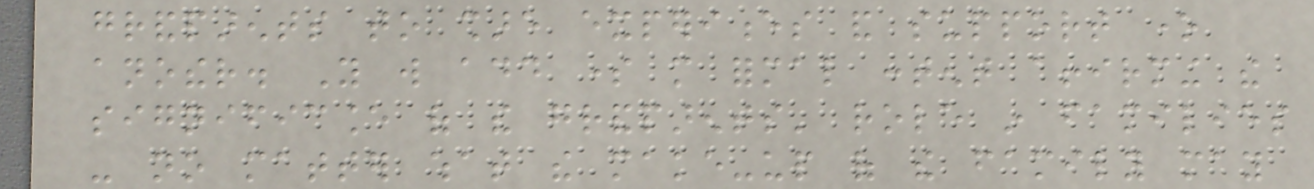grandparents to share experiences and support one
another. You will add some more formal content affirming the
significance of the grandparents' role in families
- no matter what the make-up of the family may
